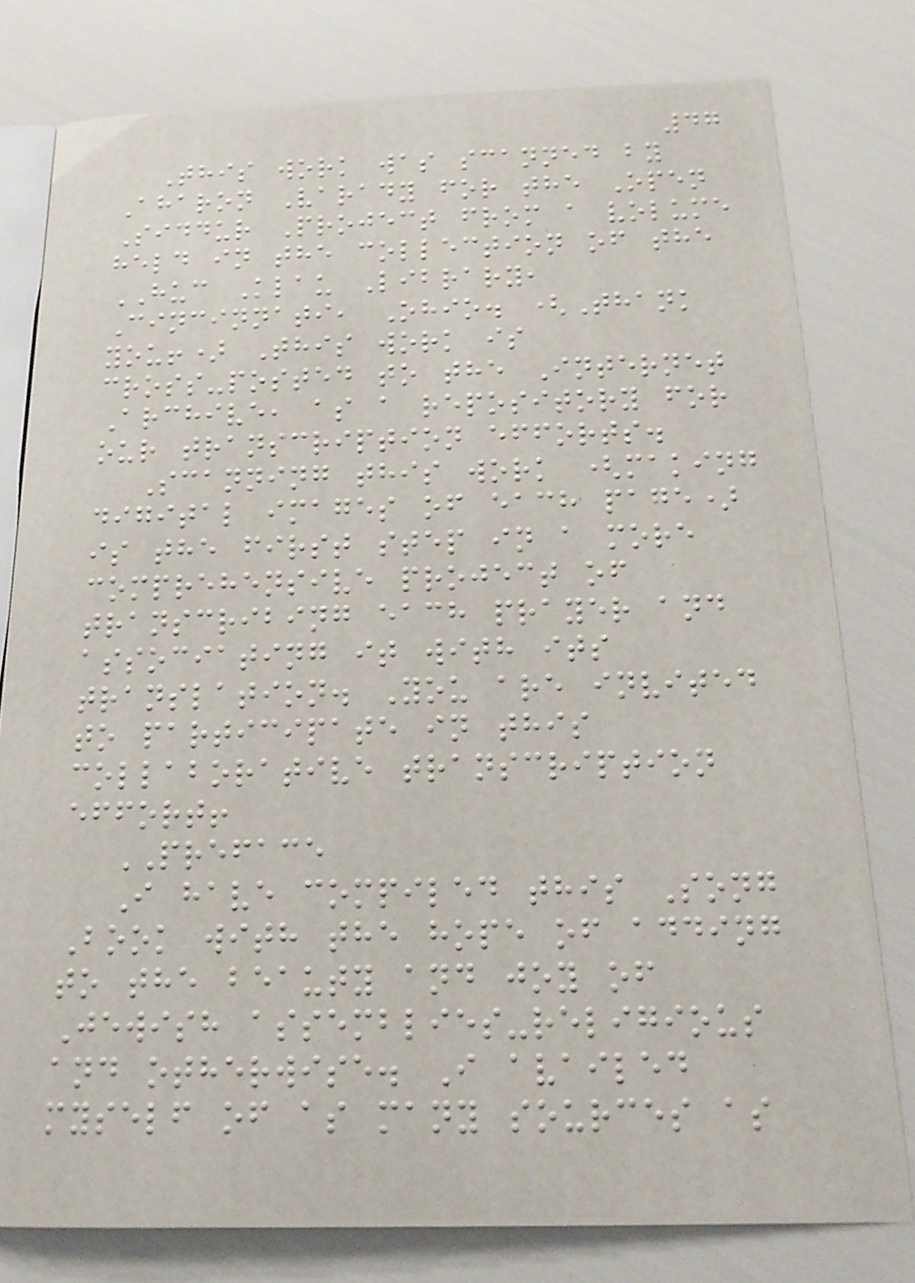47
This work was scanned by
Aharon Varady for the Open
Siddur Project from a volume
held in the collection of the
HUC Klau Library,
Cincinnati, Ohio. (Thank
you!) This work is
cross-posted to the Internet
Archive, as a repository for
our transcription efforts.
Scanning this work (making
digital images of each page)
is the first step in a more
comprehensive project of
transcribing each prayer and
associating it with its
translation. You are invited
to participate in this
collaborative transcription
effort!
PREFACE
I have compiled this Song
Book with the hope of adding
to the beauty and joy of
Jewish assemblies-religious
and otherwise. I availed
myself of as many sources as
